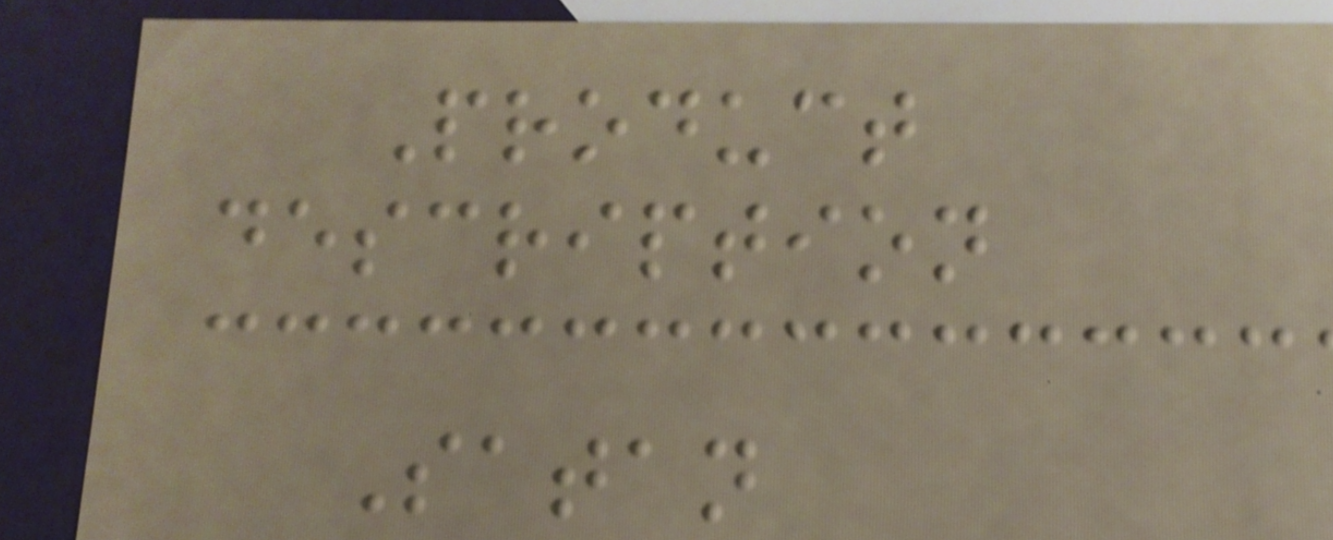Product
description
Satan
